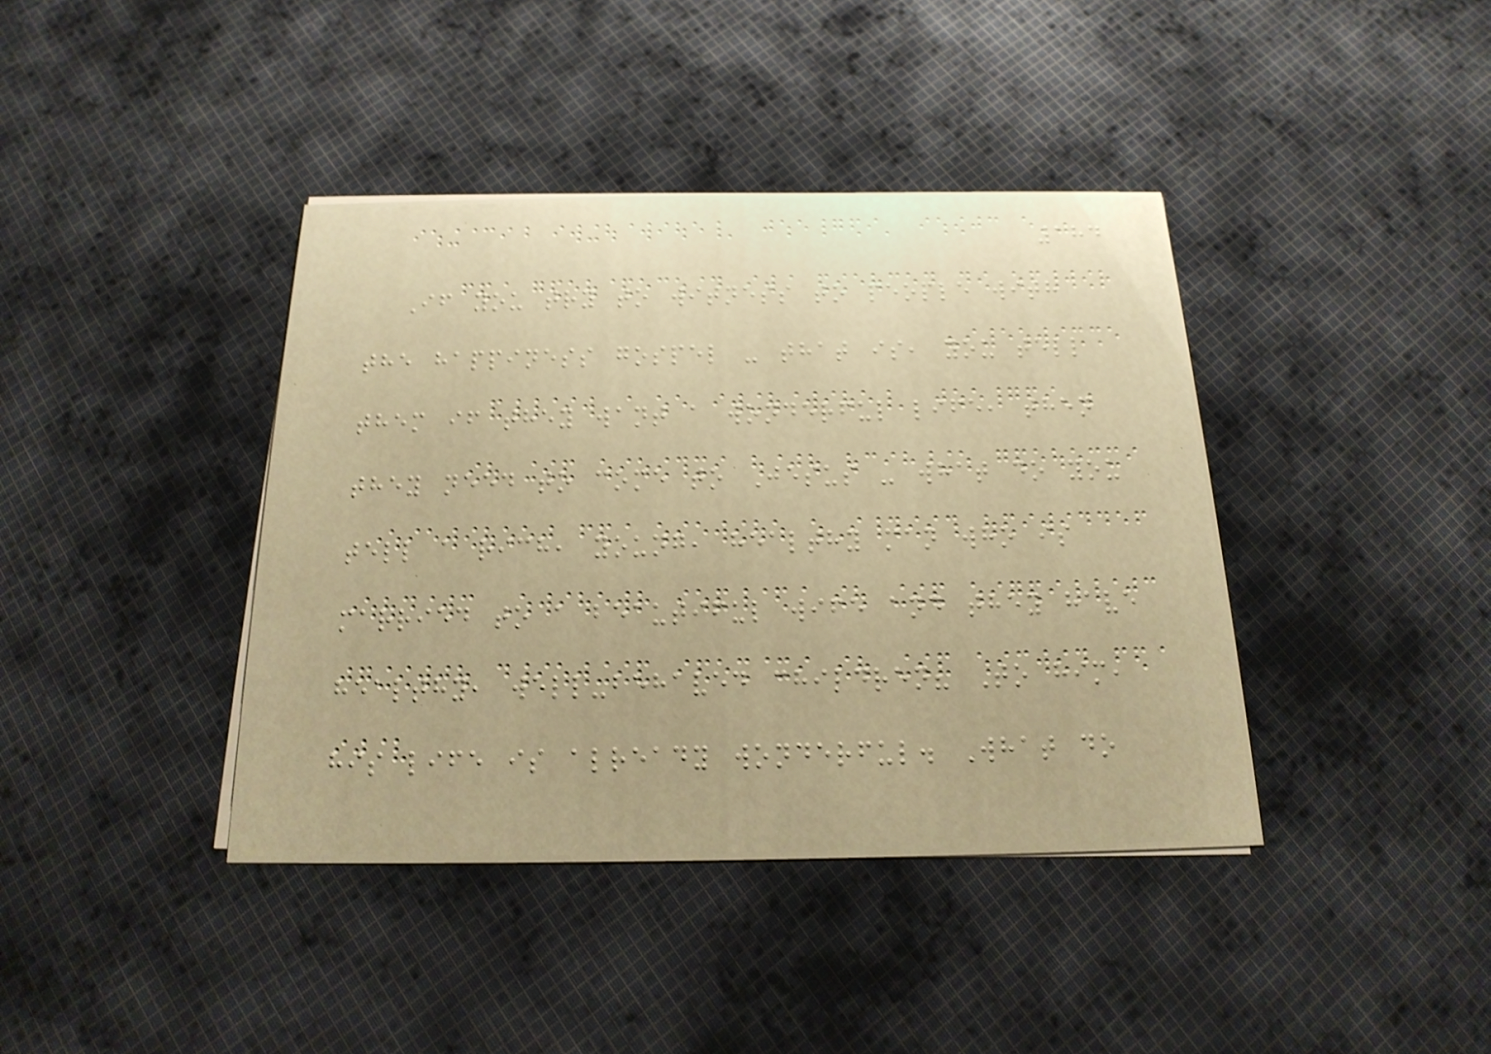184
If you try to witness to people with
the happiness gospel - that is, you tell
them if they want a wonderful life, then
they need to come to Jesus - what do you
tell a rich, young, healthy man who is
married to a beautiful wife and they have
healthy, well-behaved children? To him,
his life is already wonderful. What do
